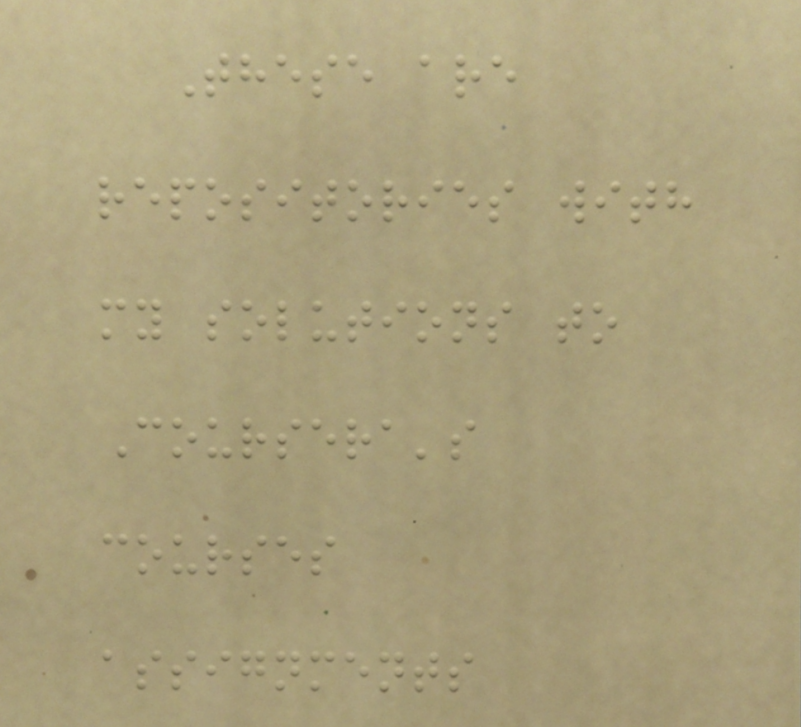These are
repositories with
my solutions to
Coursera's
courses
assignments
